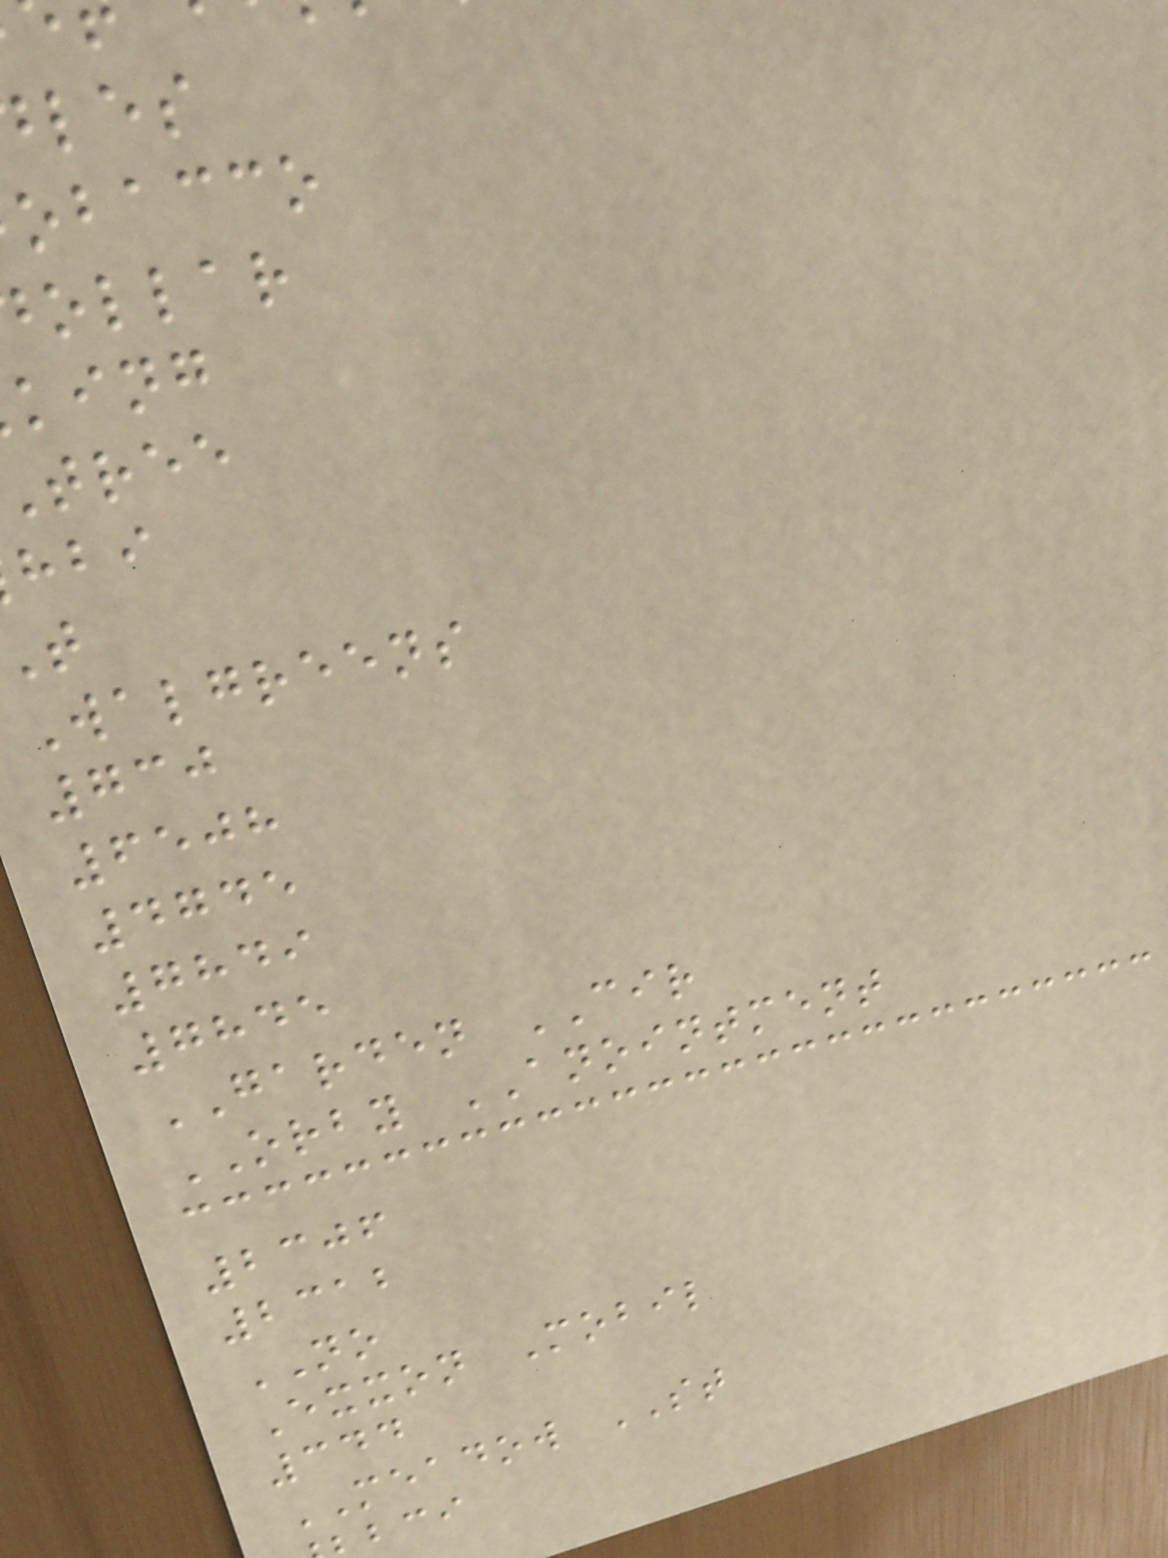obacco
ollar
king
tree
Walgreens
730
6508
4745
7849
7845
GARDEN CIR
ORBY ANOINTMENT
2306
2312
NO
Exxon Mobil
344
MEADOW ST
